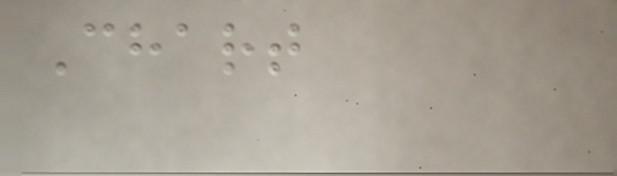Chart
